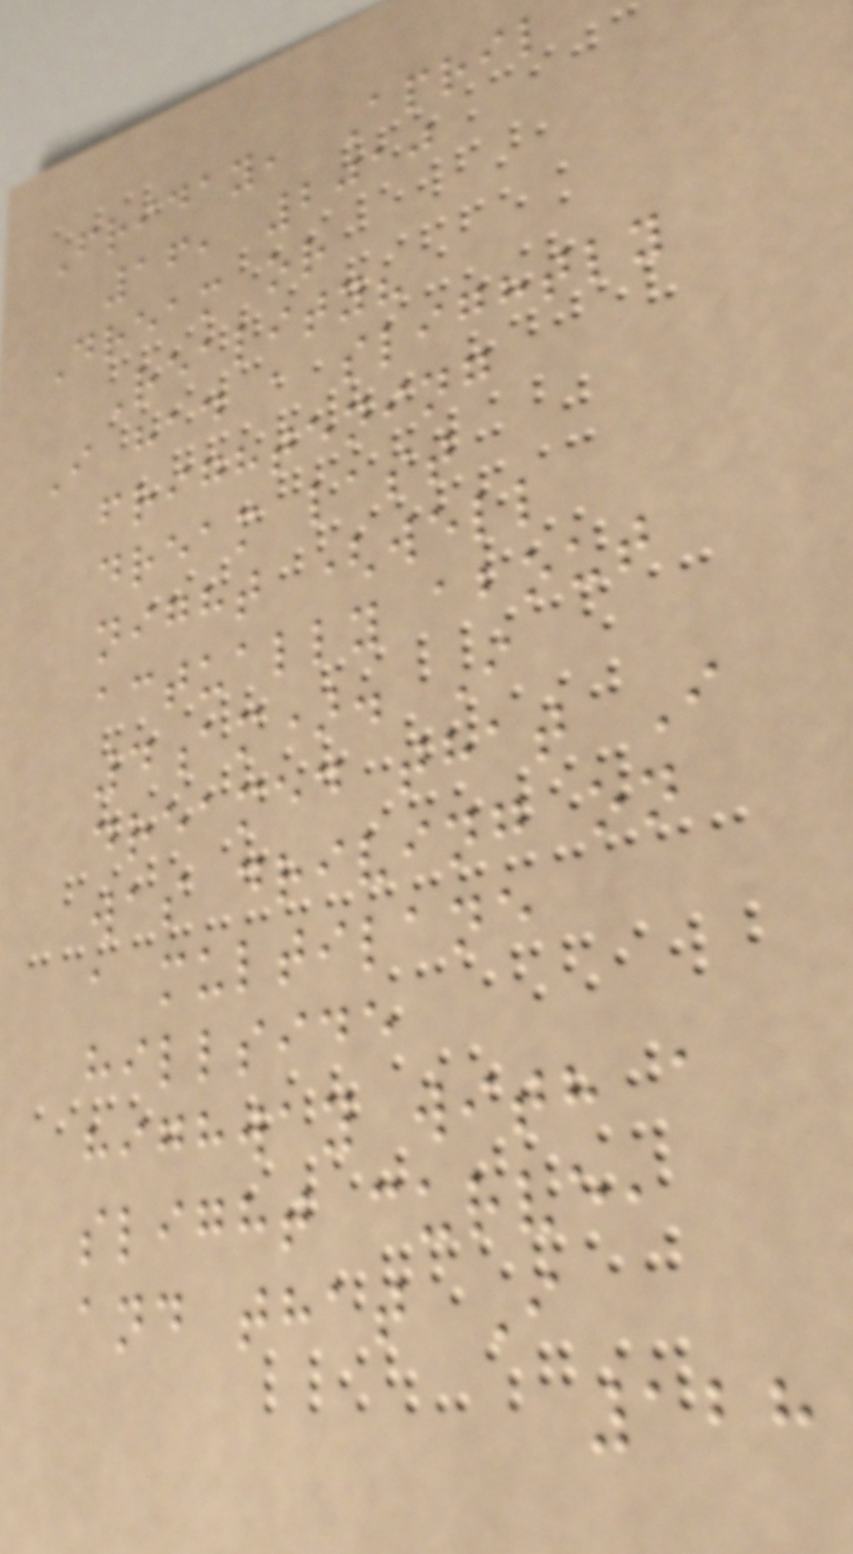Friday, April
16, 2010
Dream or
Reality?
I had a slightly
frightening
dream last
night (well
actually about
4am). I
dreamed that I
was driving on
a multilane
hillside
highway with a
slight curve,
and that I
128
